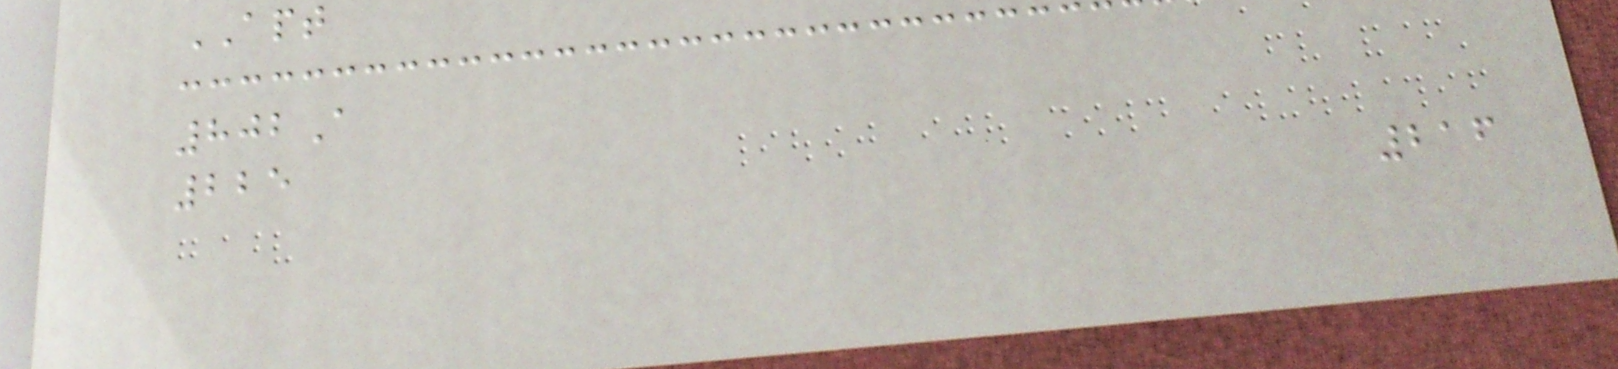APT
802A
225
216
